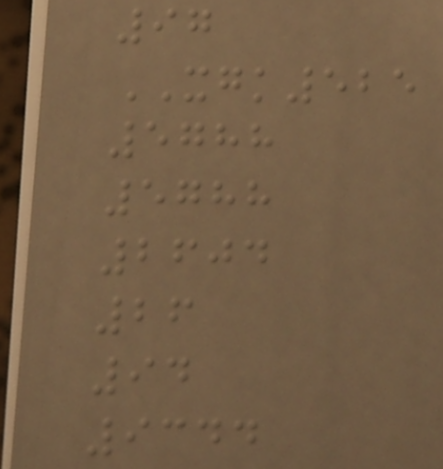97
XGK525
5788
5788
2604
26
94
9344
